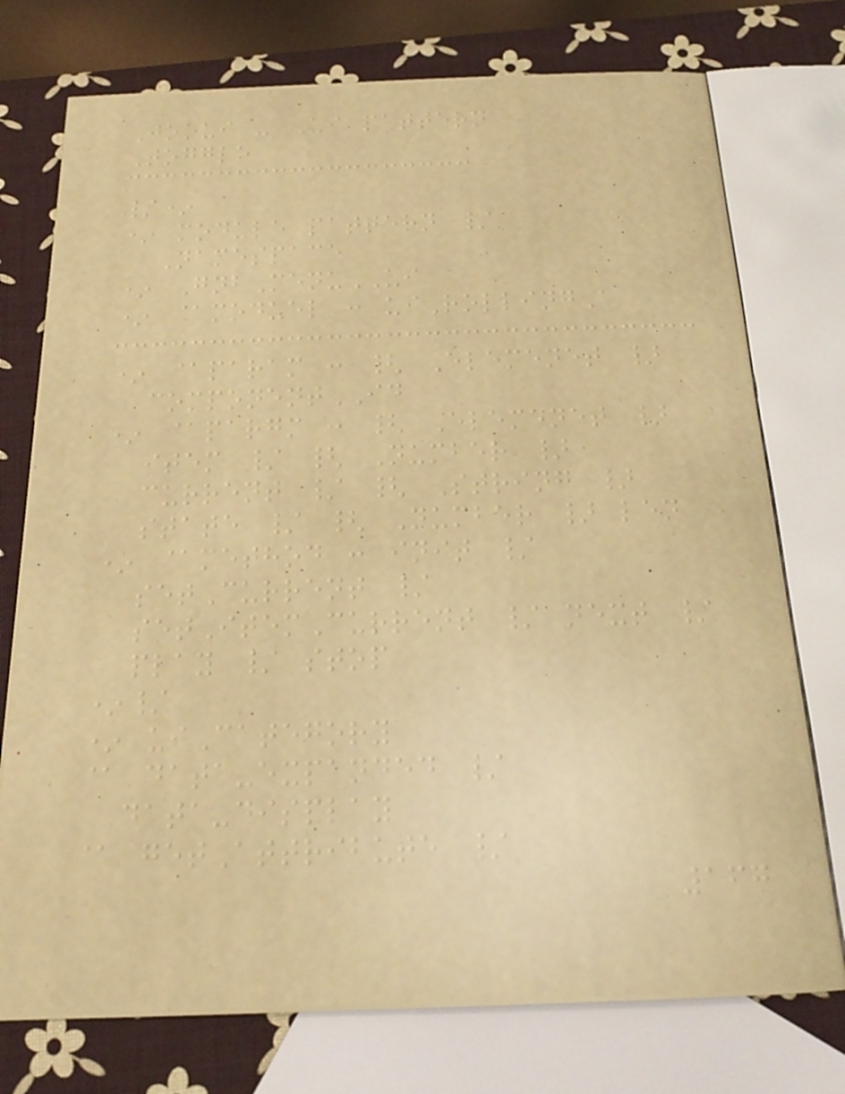Jooui - Ui pattern
Toggle
/*
* module pattern /
Namespace
* GnbMenuUI
* @moduel : uiRollingA
* @param : { Elemenet }
componentID
* @pargm : { Elemenet }
item / { Number }
current / { String }
state / { Number } len
* @method : init /
setCurrent /
setItemCurrent / next /
play / stop
*/
* uiCategory
@ data-expanded /
data-display
@ getAttribute /
167
